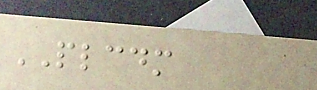PLCDM
